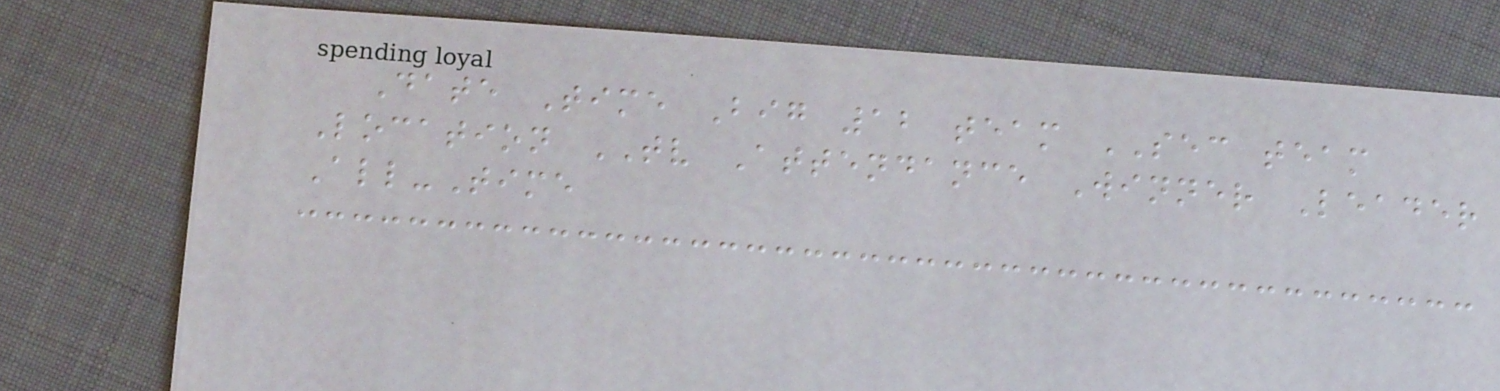Date Time Big 12 team SEC team
Location TV Attendance Winner Leader
All-Time
